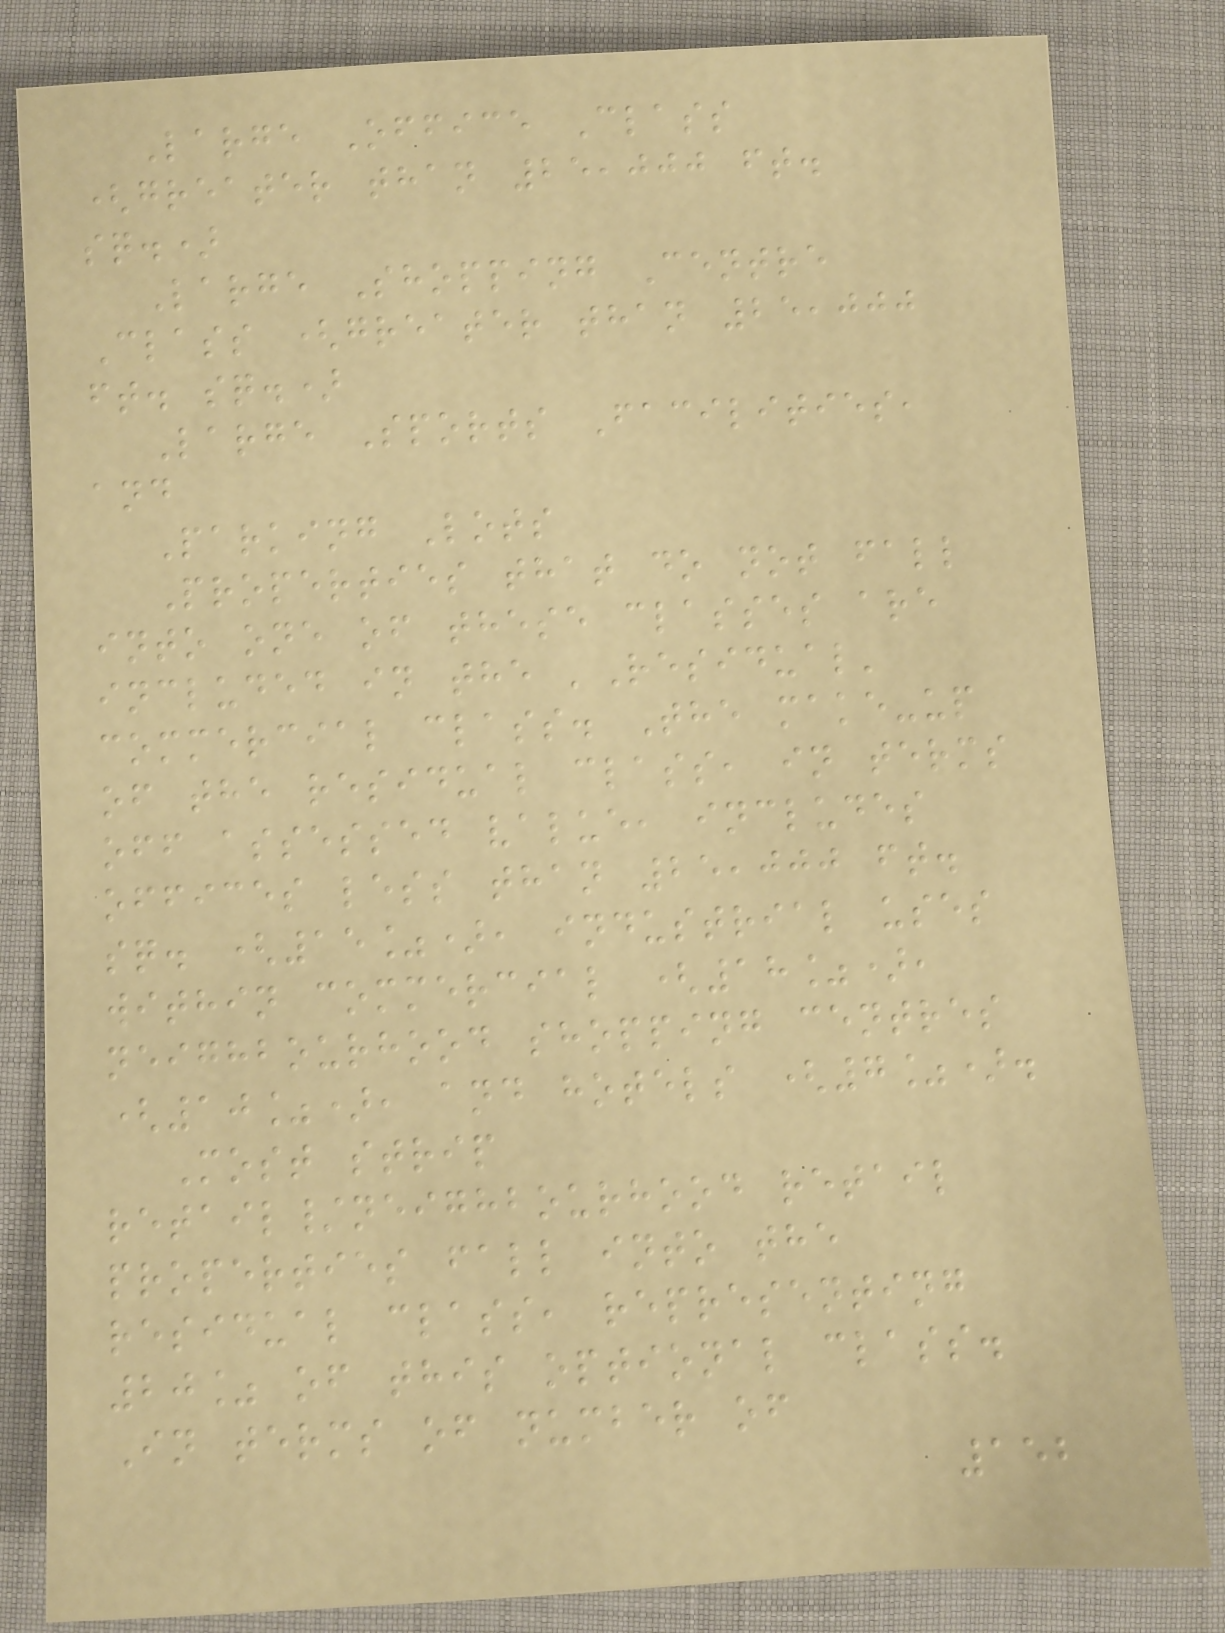Large Office Class
(greater than 25,000 ft.
sq.)
Large Shopping Centre
Class (greater than 25,000
ft. sq.)
Large Sports Facilities,
and
Parking Lots
Properties that do not fall
into one of these classes are
included in the 'Residual'
commercial class. The make-up
of the residual class, in terms
off assessed value, includes
offices less than 25,000 ft.
sq. (15%), industrial uses
within commercial (18%),
neighbourhood shopping centres
(10%), and hotels (7%).
Most strip
retail/neighbourhood retail
properties fall into the
residual class, representing
20% of this optional class.
In terms of number of
152
